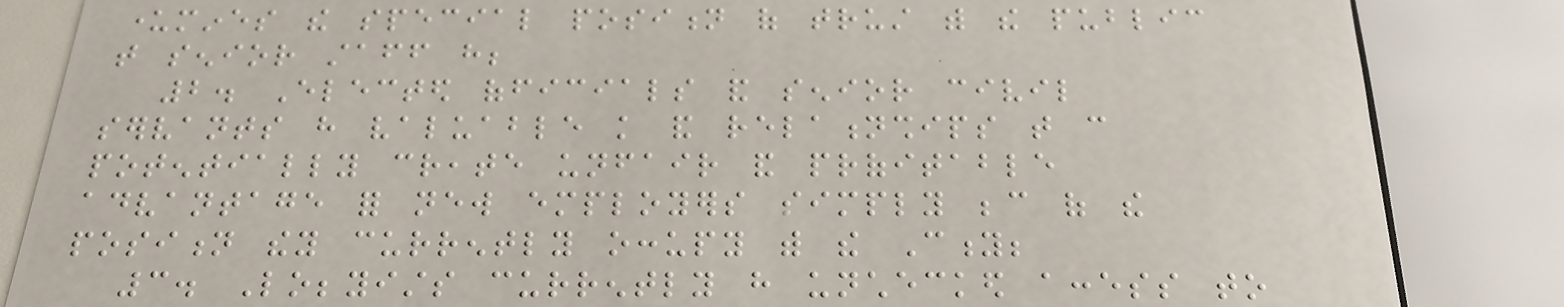undermines the special position of trust with the public
that senior staff have;
2. Elected officials and senior civil
servants have valuable knowledge and relationships that can
potentially create unfair and profitable
advantage for new employers simply because of the
position they currently occupy with the City;
3. Lobbyists currently have unchecked access to
